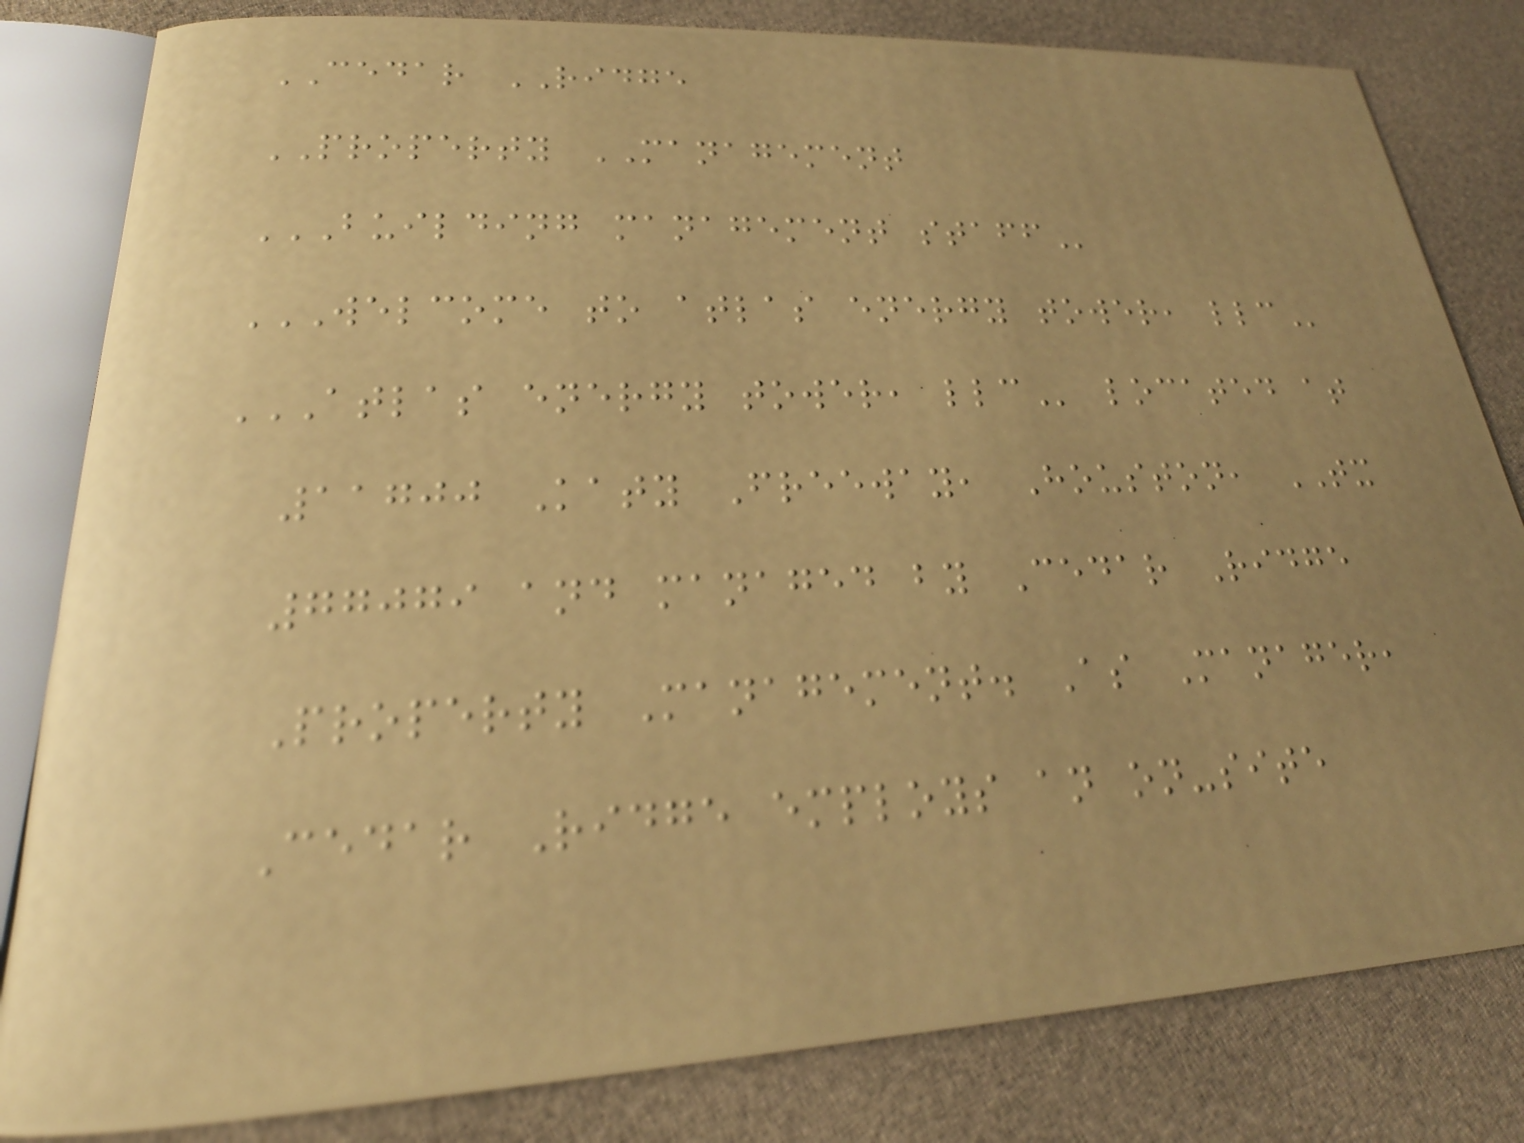CEDAR RIDGE
PROPERTY MANAGEMENT
BUILDING MANAGEMENT STAFF
WELCOME TO ATLAS ENERGY TOWER, LLC
ATLAS ENERGY TOWER, LLC located at
11700 Katy Freeway, Houston, TX
77079 and managed by Cedar Ridge
Property Management. As Manager,
Cedar Ridge employs an on-site
